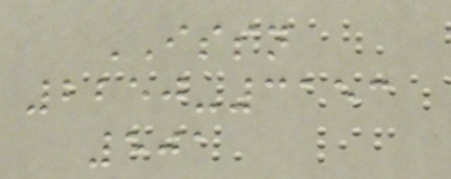ISSN
2250-3153
501
